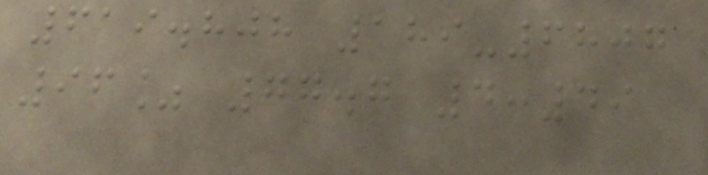619.808 189-6807
96% 77.7 4:49
